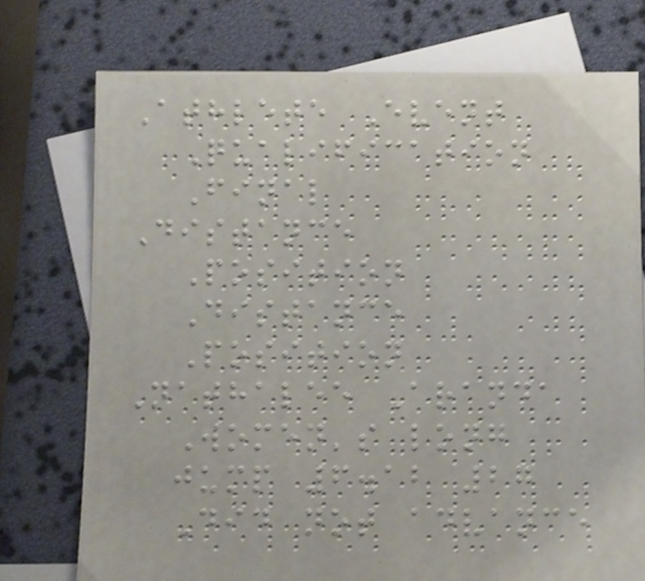Athlete Event
Qualification
Final
Distance
Position
Distance
Position
Nathalee Aranda
Women's long
jump 6.12 27
Did not advance
